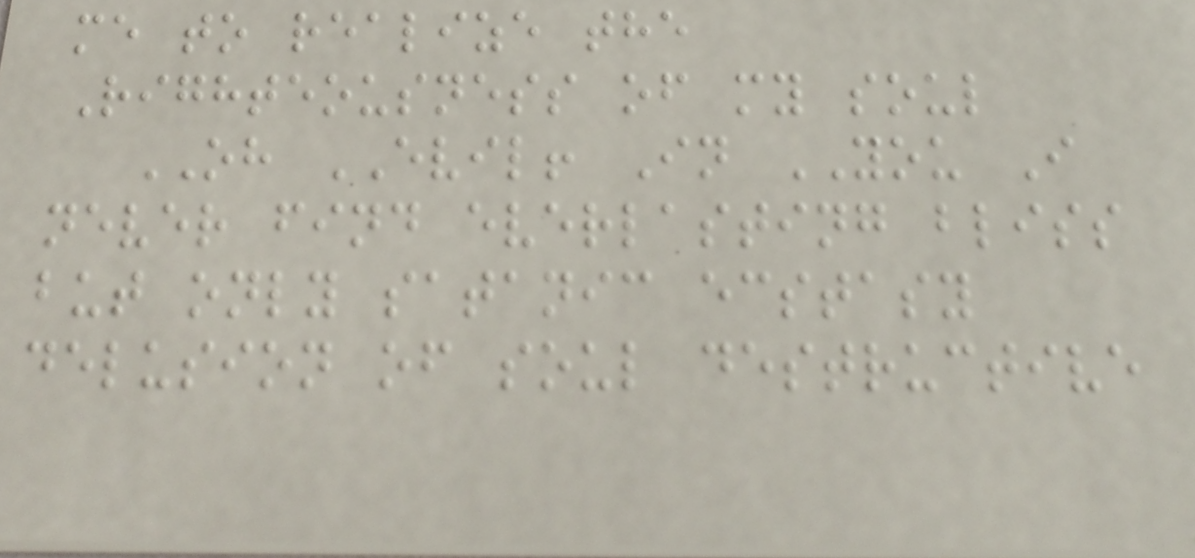me to realize the
Righteousness of my soul
OH EVIL! In YOU I
never find everlasting bliss
but only satanic ecstasy
delusion of soul destructive
